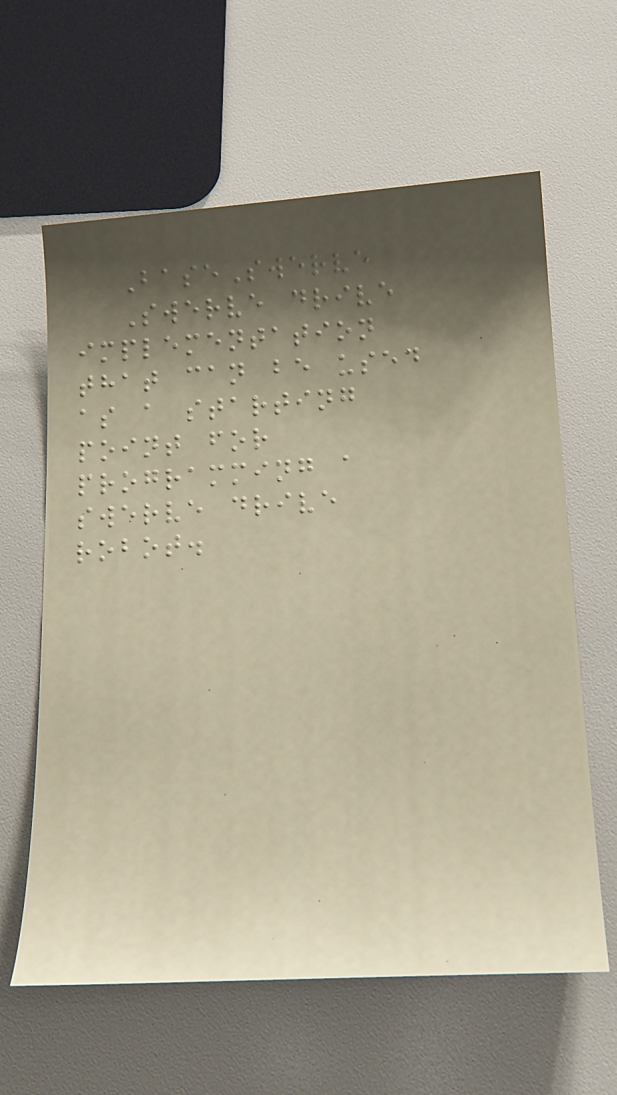BaseSwerve
Swerve drive
implementation
that can be used
as a starting
point for
programming a
swerve drive
robot.
